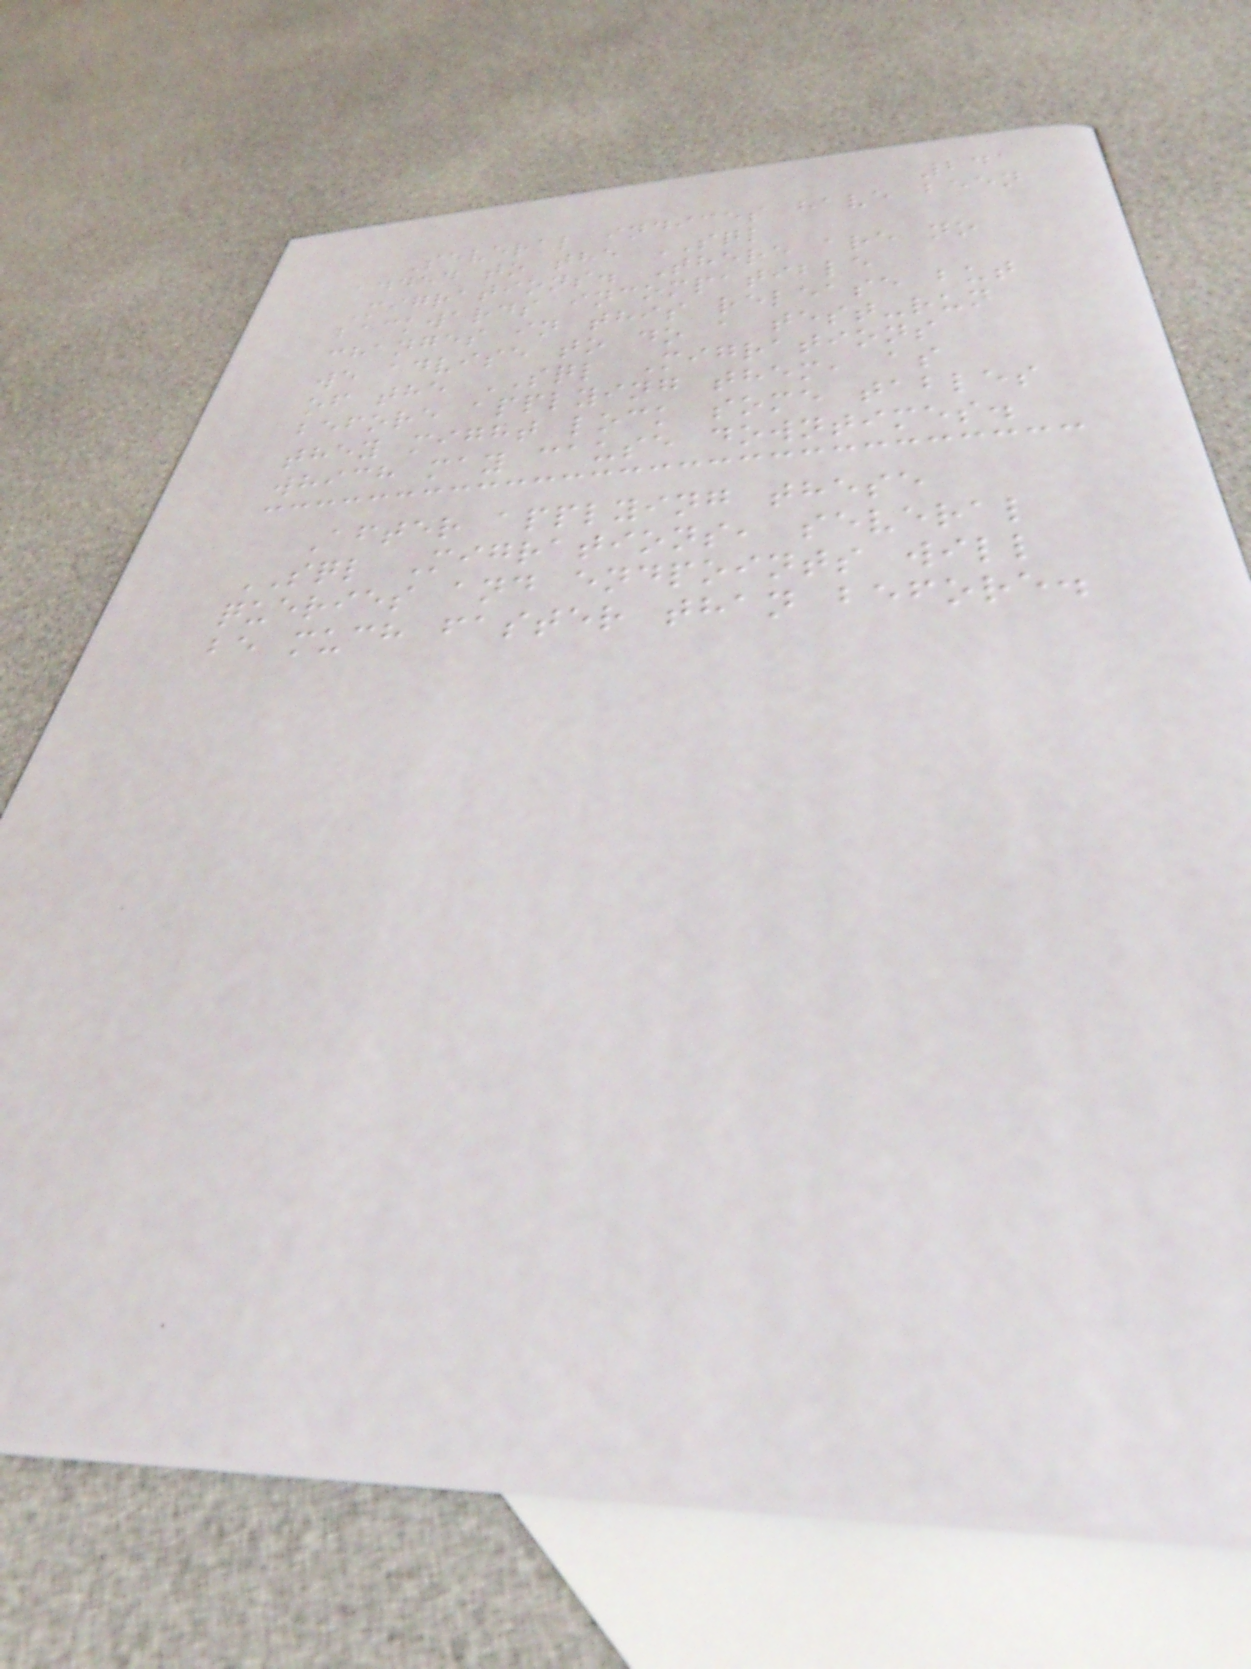241
Several indices have been
added to the SQL
Migrations. There are no
backwards incompatible
changes in this release but
we advise to do a test-run
of the SQL Migrations
before applying them, as
they might lock some tables
which may cause downtimes.
After applying these
SQL Migrations, several
queries and endpoints will
be much faster than before.
